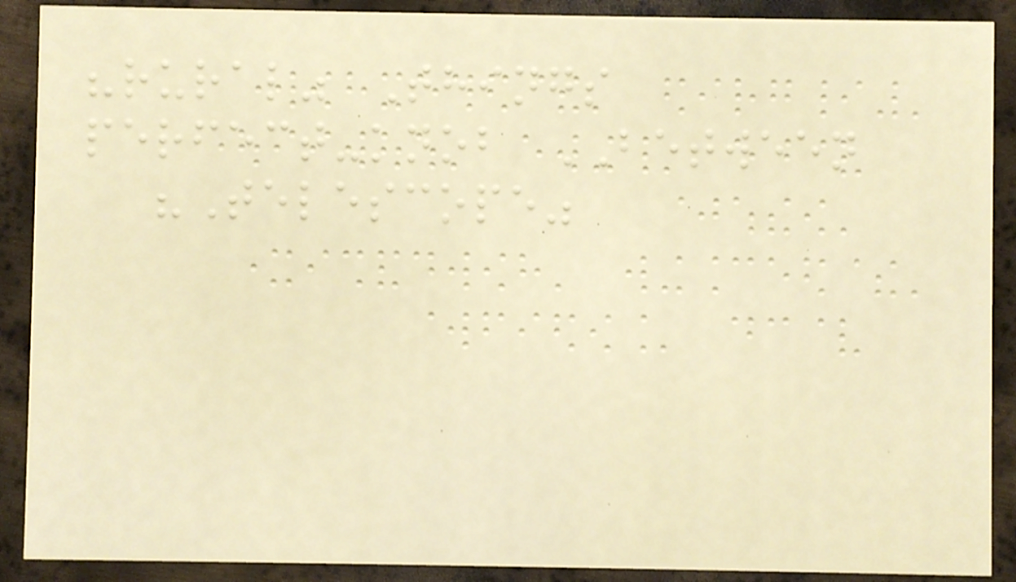"rural" Things
perfect-knob BETWEEN
"Telescope"
